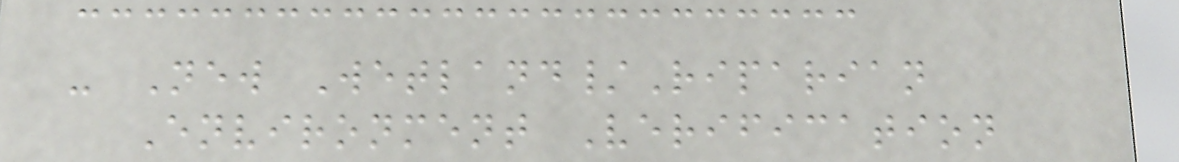- New Wetland/Riparian
Environment Verification
